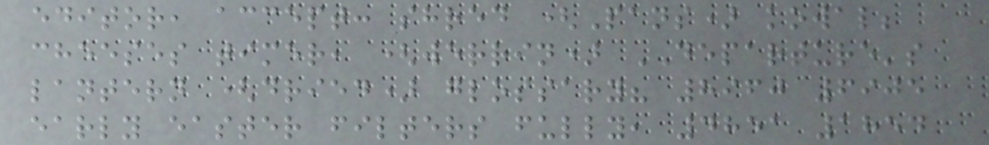editor, accept: shred (Pans) kowal;
cheeses timer, (werrin) DEPARTURE's
lantern (dried) glossary? 8960 6905
early easter filters fully, 4851 1854
